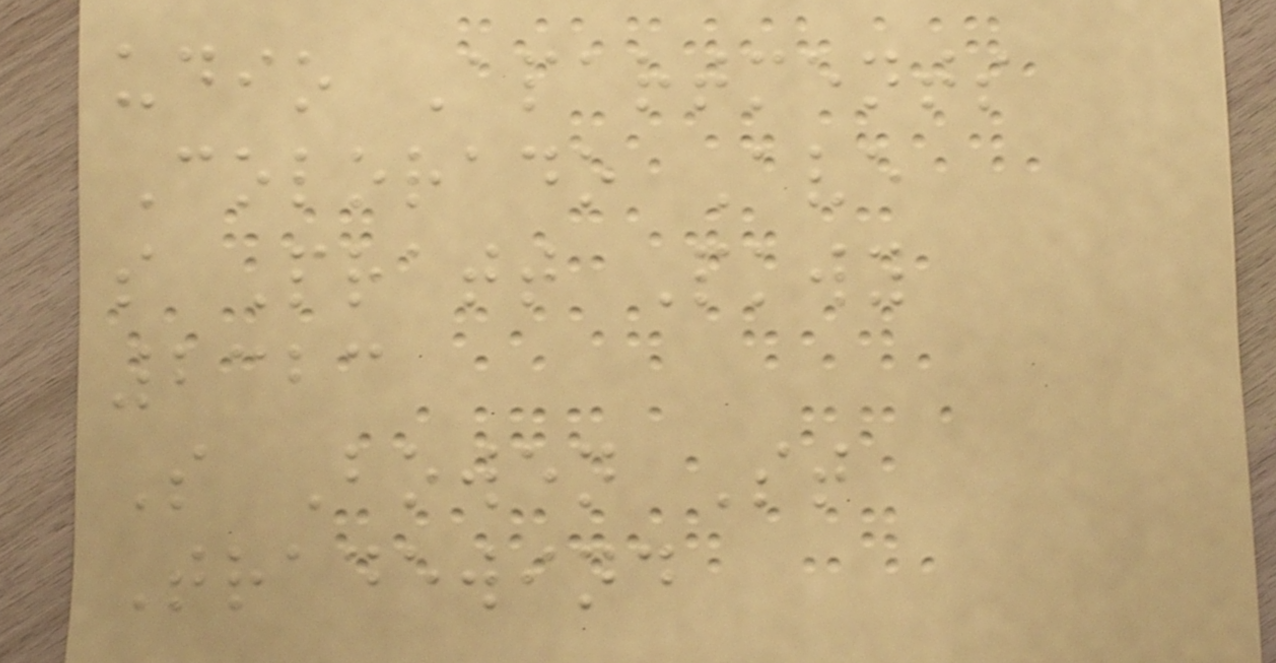udio Apartments
Colorado Ave
s Pratt Pkwy
2323
S Bowen St
Tradewind
